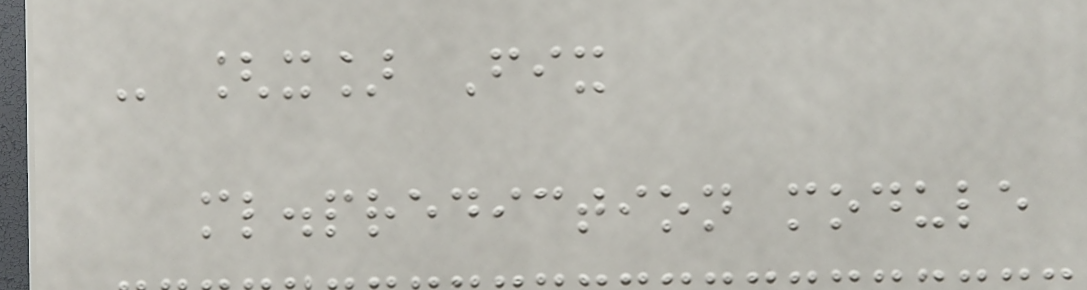- [x] Fix
ml.prediction module
